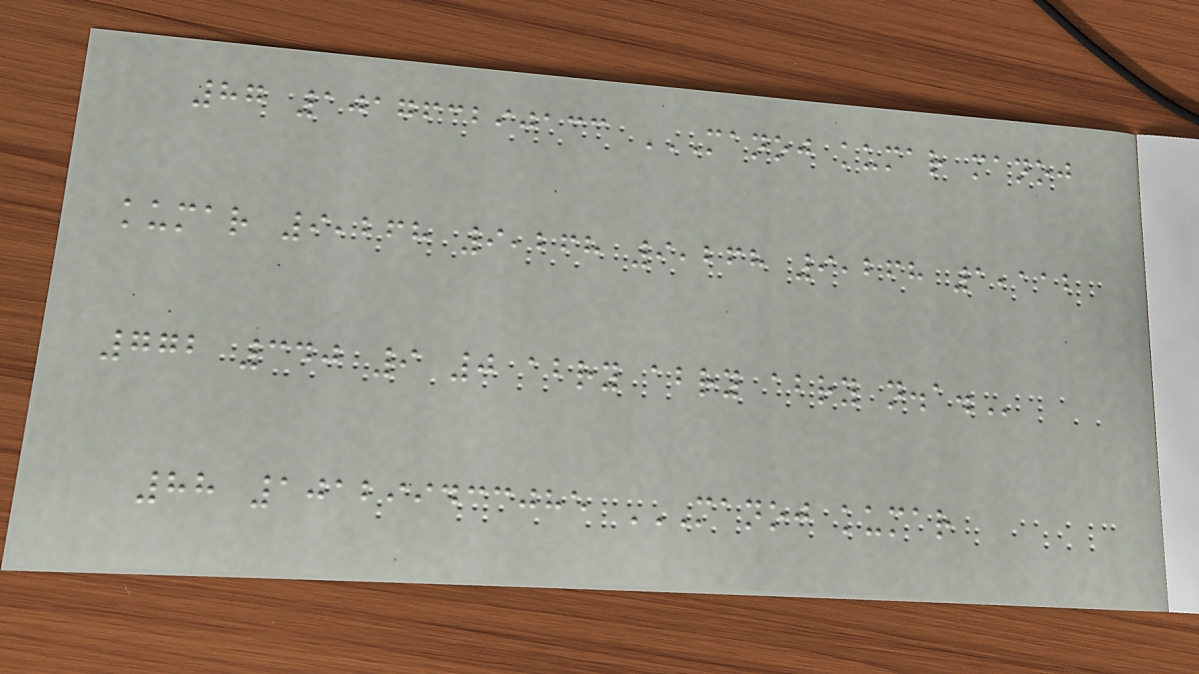87 101763290133 MANOJ KUMAR MANOJ
KUMAR 9,268 9,268 9,268 9,268 1,112
772 340 9 0 ABRY ABRY ABRY N.A.
88 101299433085 MANOJ KUMAR
